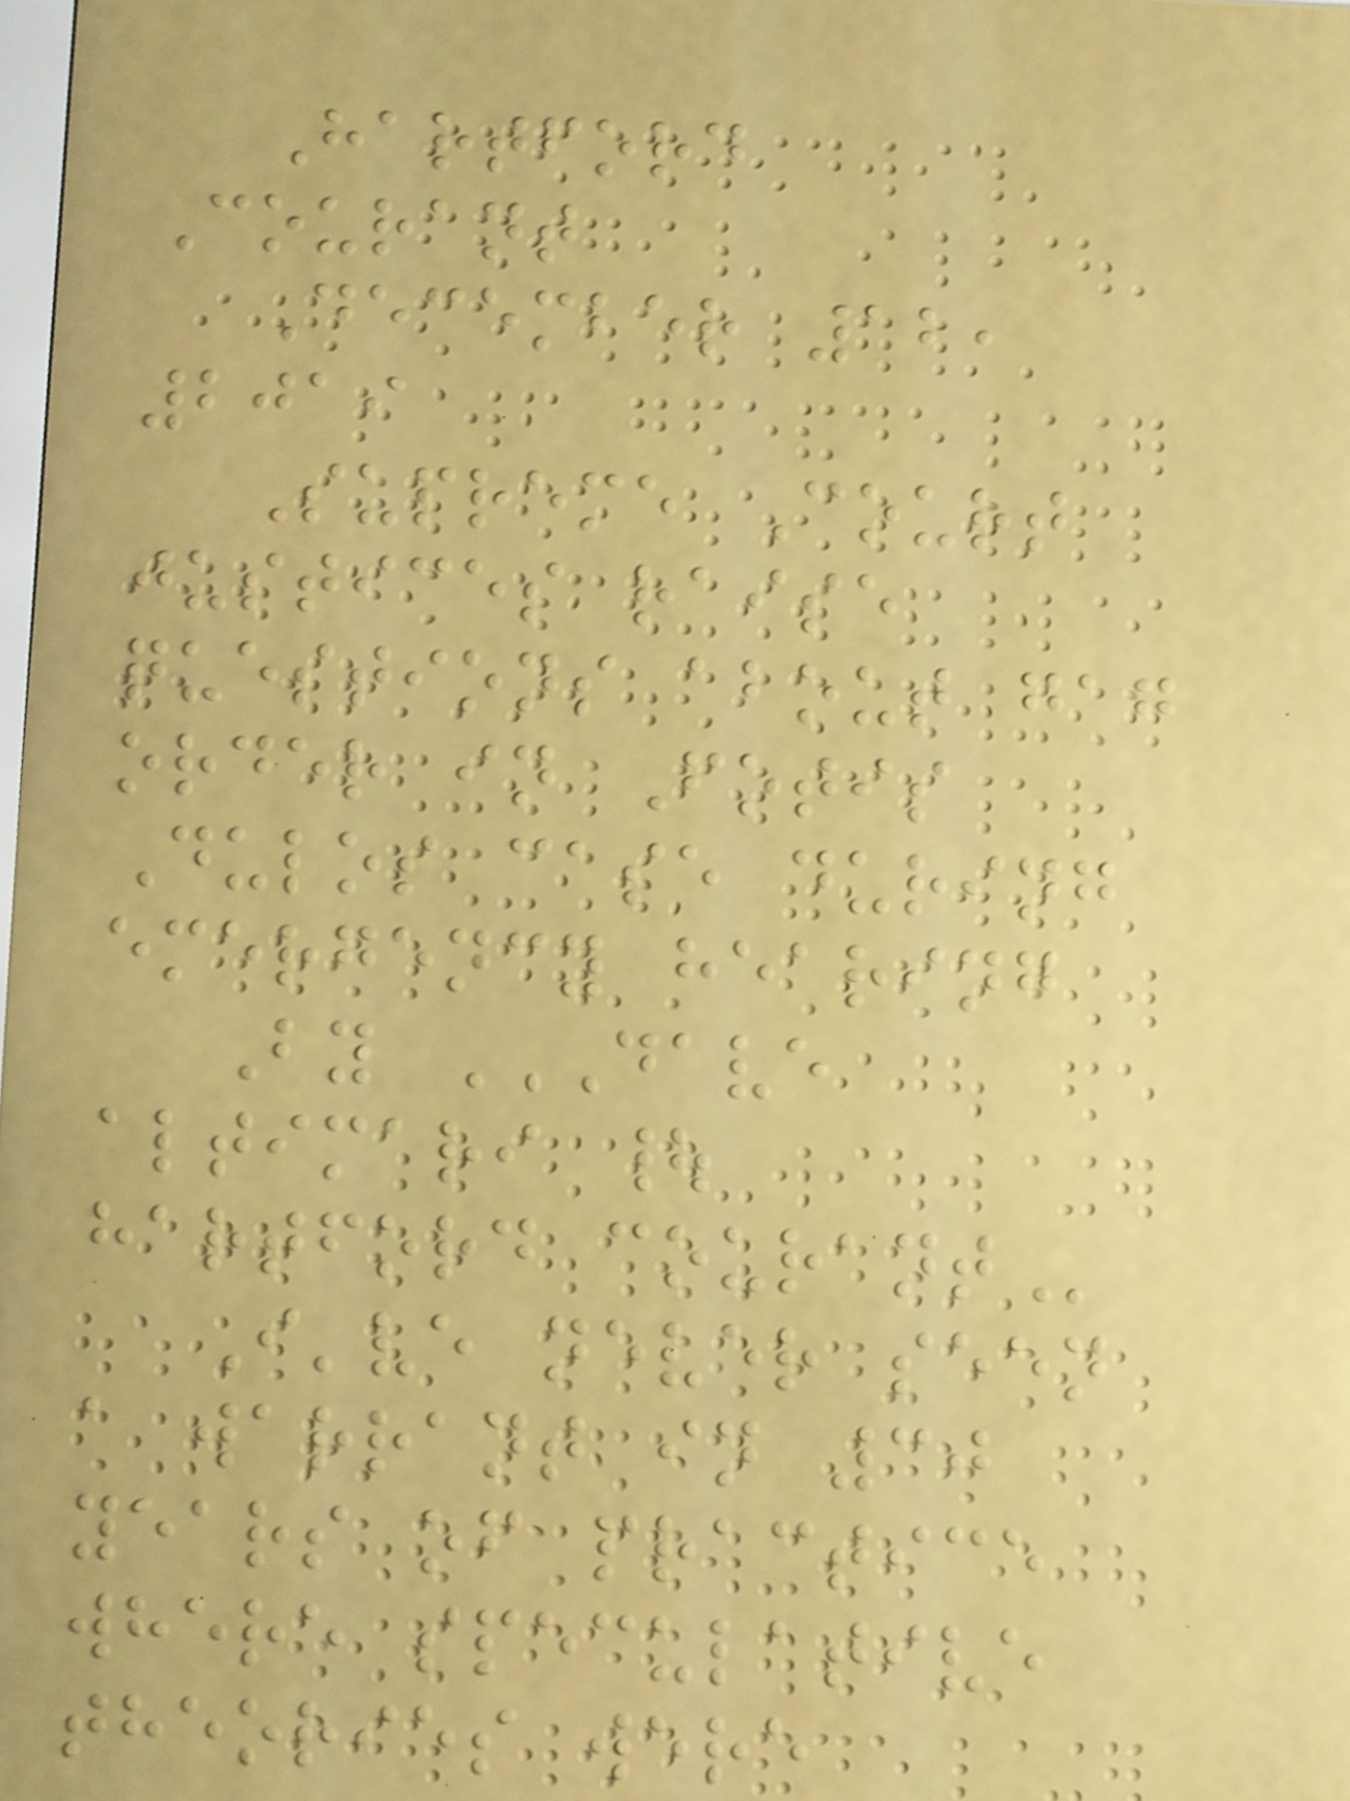Hartford
Courant
December 12,
2019
Supreme Court
justices raise
questions about gag
order in Fotis
Dulos case during
emergency hearing
By DAVE
ALTIMARI |
HARTFORD COURANT
I've never seen
a warrant in 30
years of practice
where speculative
theories were
